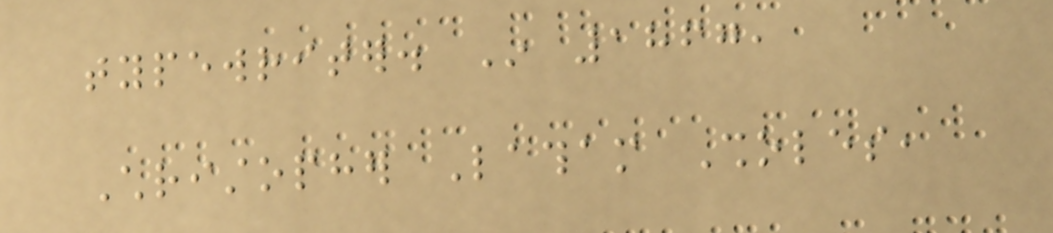typewriter. In 1867,
Christopher Latham Sholes,
